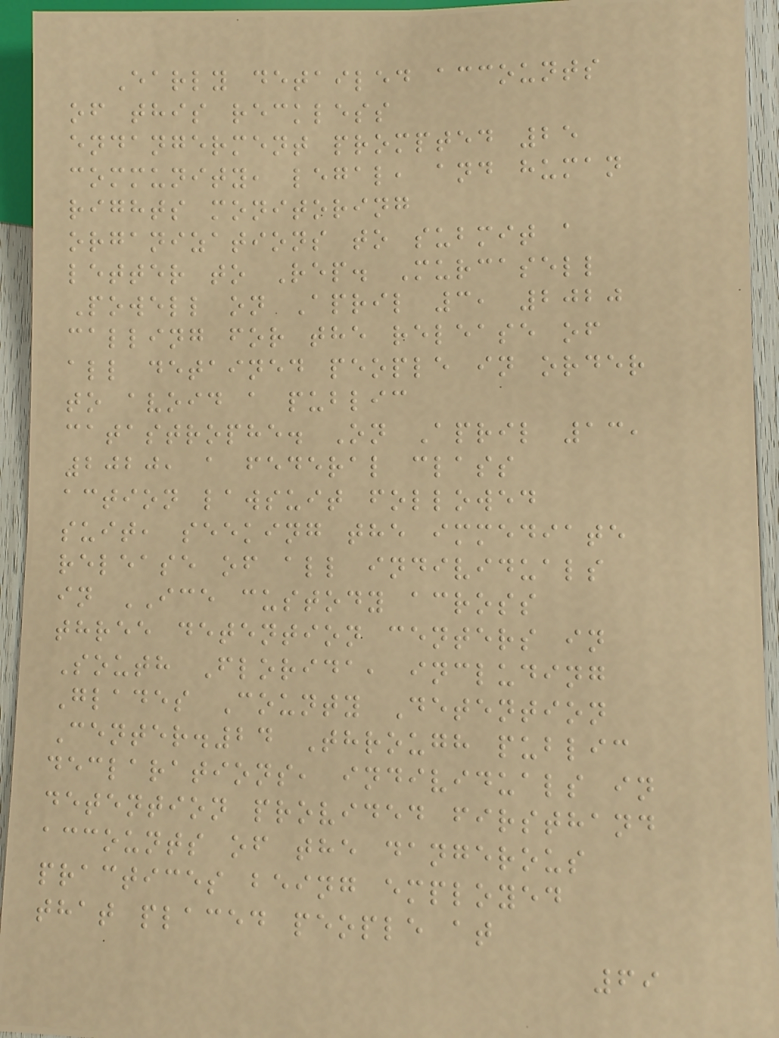Early detailed accounts
of this reckless
endangerment prompted 25
community, legal, and human
rights monitoring
organizations to submit a
letter to Rep. Murcasell
Powell on April 3, 2020
calling for the release of
all detained people in order
to avoid a public
catastrophe. On April 13,
2020, a federal class
action lawsuit followed
suit, seeking the immediate
release of all individuals
in ICE custody across
three detention centers in
South Florida, including
Glades County Detention
Center.24 Through public
declarations, individuals in
detention provided firsthand
accounts of the dangerous
practices being employed
that placed people at
69
